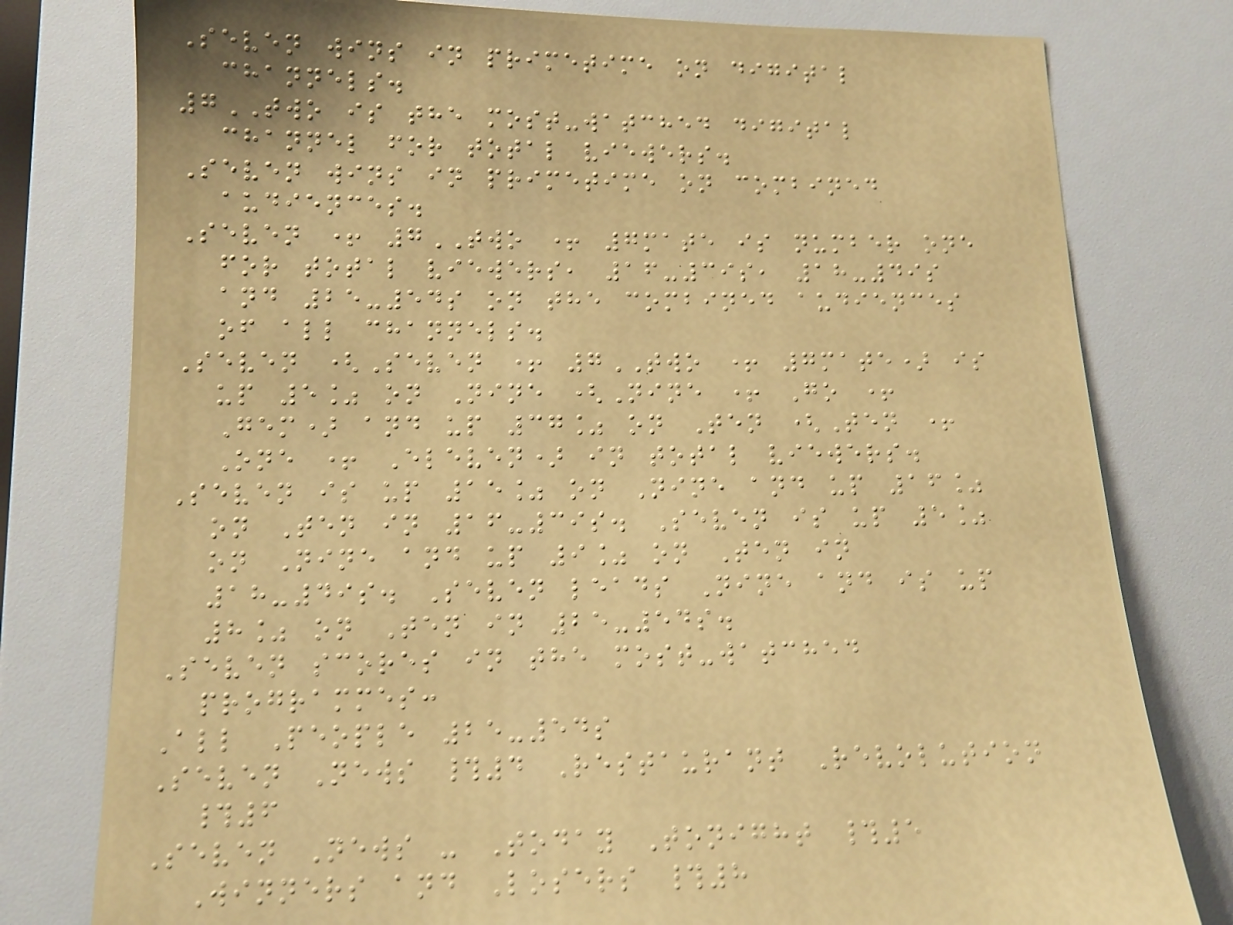Seven wins in primetime on digital
channels.
7TWO is the most-watched digital
channel for total viewers.
Seven wins in primetime on combined
audiences.
Seven + 7TWO + 7mate is number one
for total viewers, 16-39s, 18-49s
and 25-54s on the combined audiences
of all channels.
Seven (Seven + 7TWO + 7mate) is
up 5% on Nine (Nine + Go +
Gem) and up 37% on Ten (Ten +
One + Eleven) in total viewers.
Seven is up 15% on Nine and up 16%
on Ten in 16-39s. Seven is up 5%
on Nine and up 9% on Ten in
18-49s. Seven leads Nine and is up
8% on Ten in 25-54s.
Seven scores in the most-watched
programmes:
All People 25-54s
Seven News #4 Restaurant Revolution
#6
Seven News - Today Tonight #5
Winners and Losers #8
